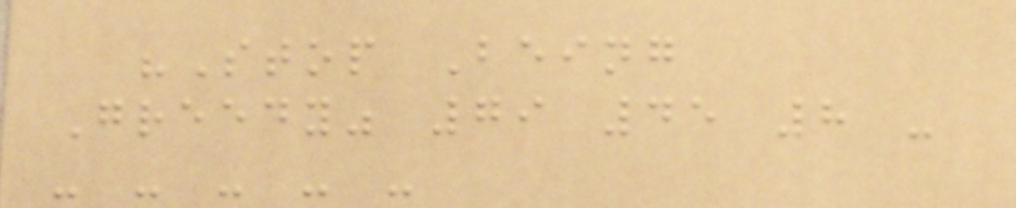"Stop Being
Greedy" 79 45 8 -
- - - - -
